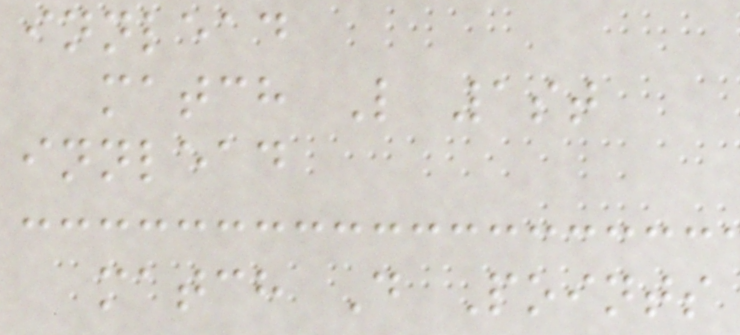innlead
match L 1st
innlead
match D Points
